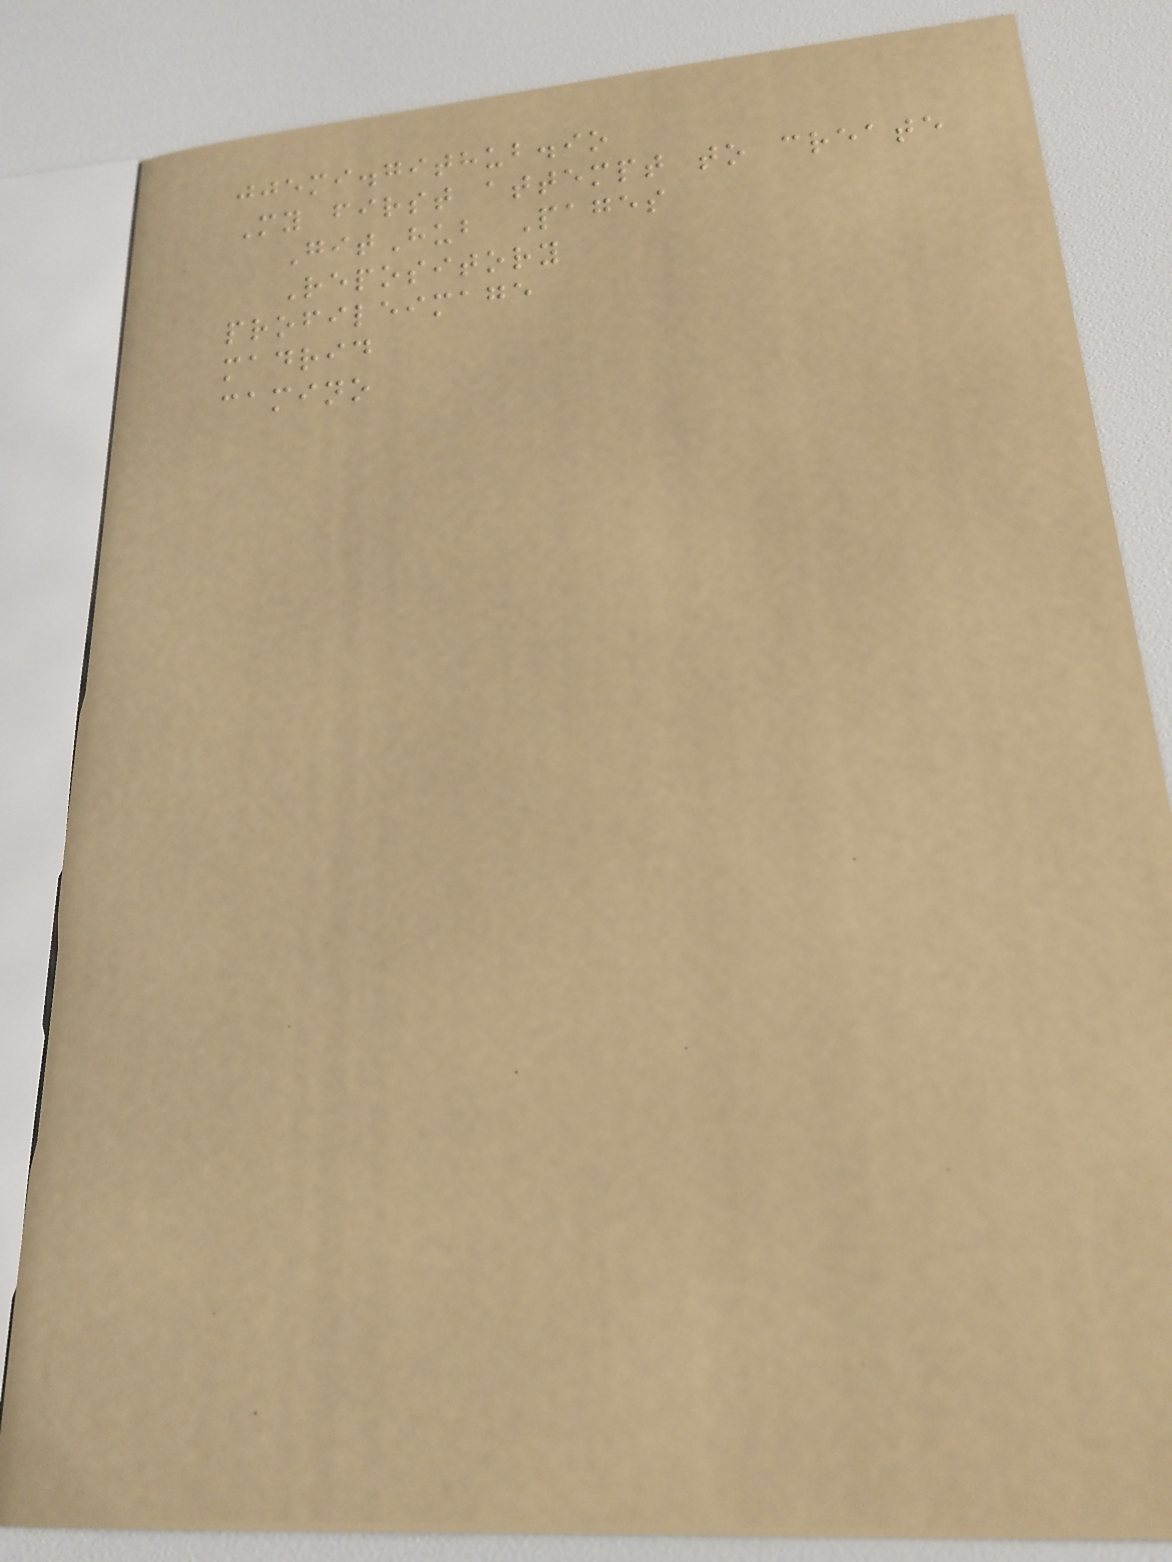jjemi.github.io
My first attempt to create
GitHub Pages
Repository
profileimage
madrid
camino
